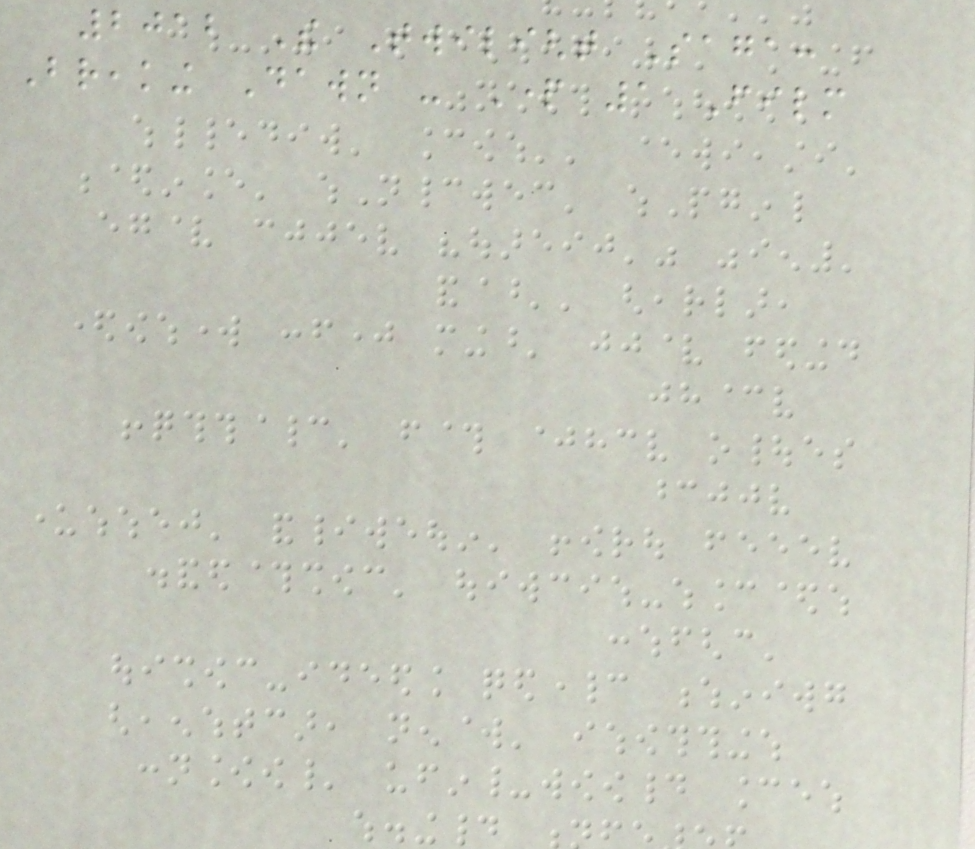2012 The Twilight Saga:
Breaking Dawn - Part 1 Film
